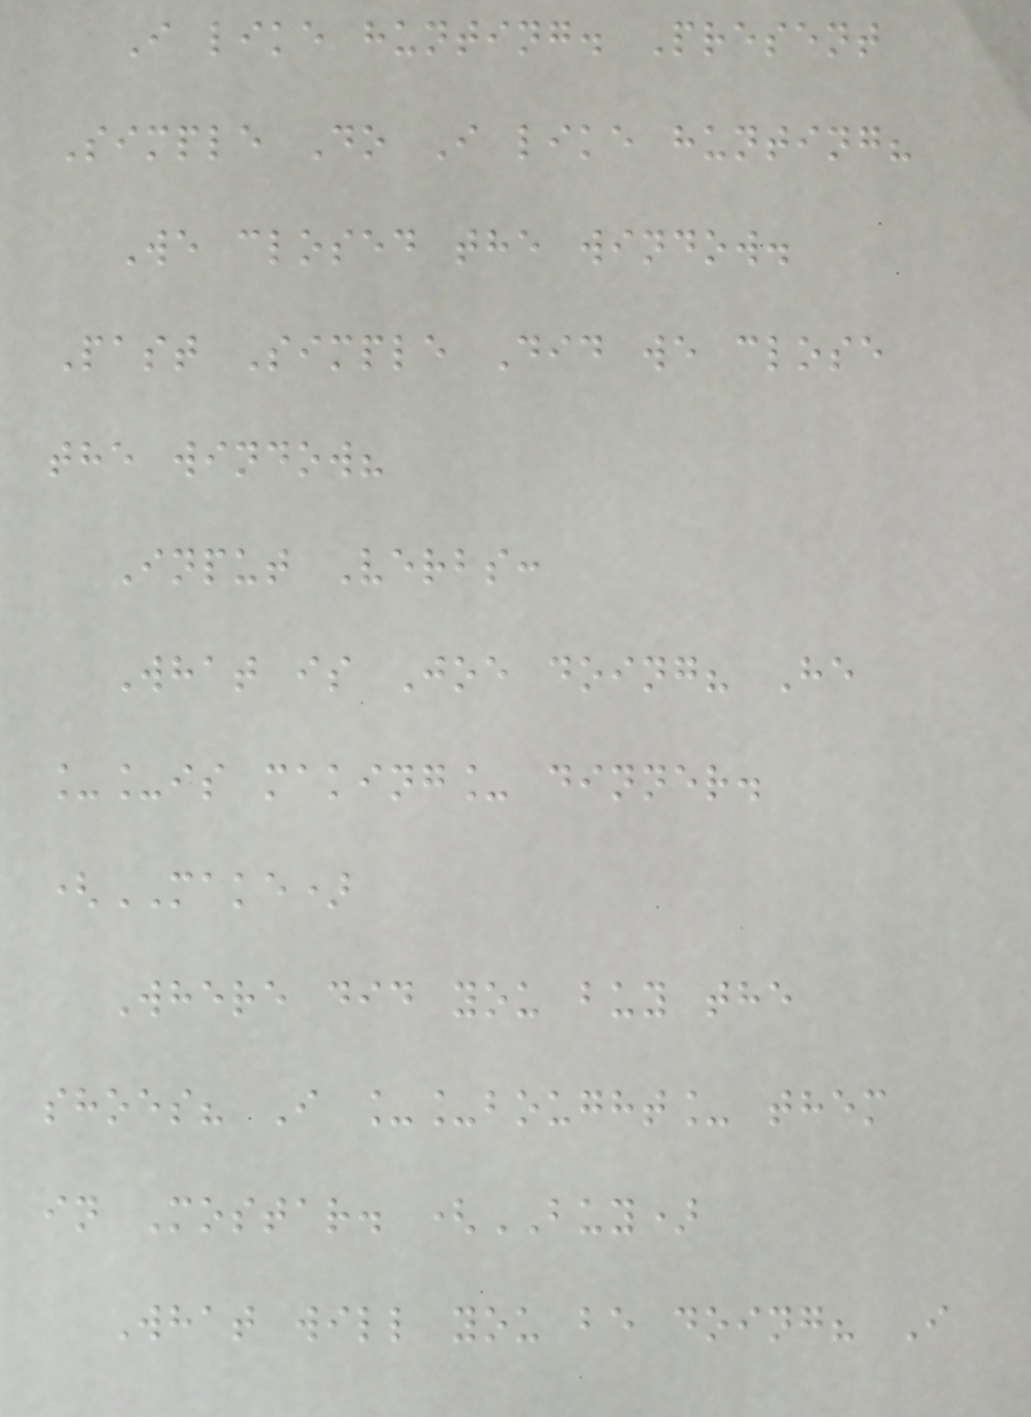I like hunting. Present
Simple Do I like hunting?
We closed the window.
Past Simple Did we close
the window?
Input Verbs:
What is Joe doing? He
__is making_ dinner.
(MAKE)
Where did you buy the
shoes? I __bought_ them
in Mostar. (BUY)
What will you be doing? I
